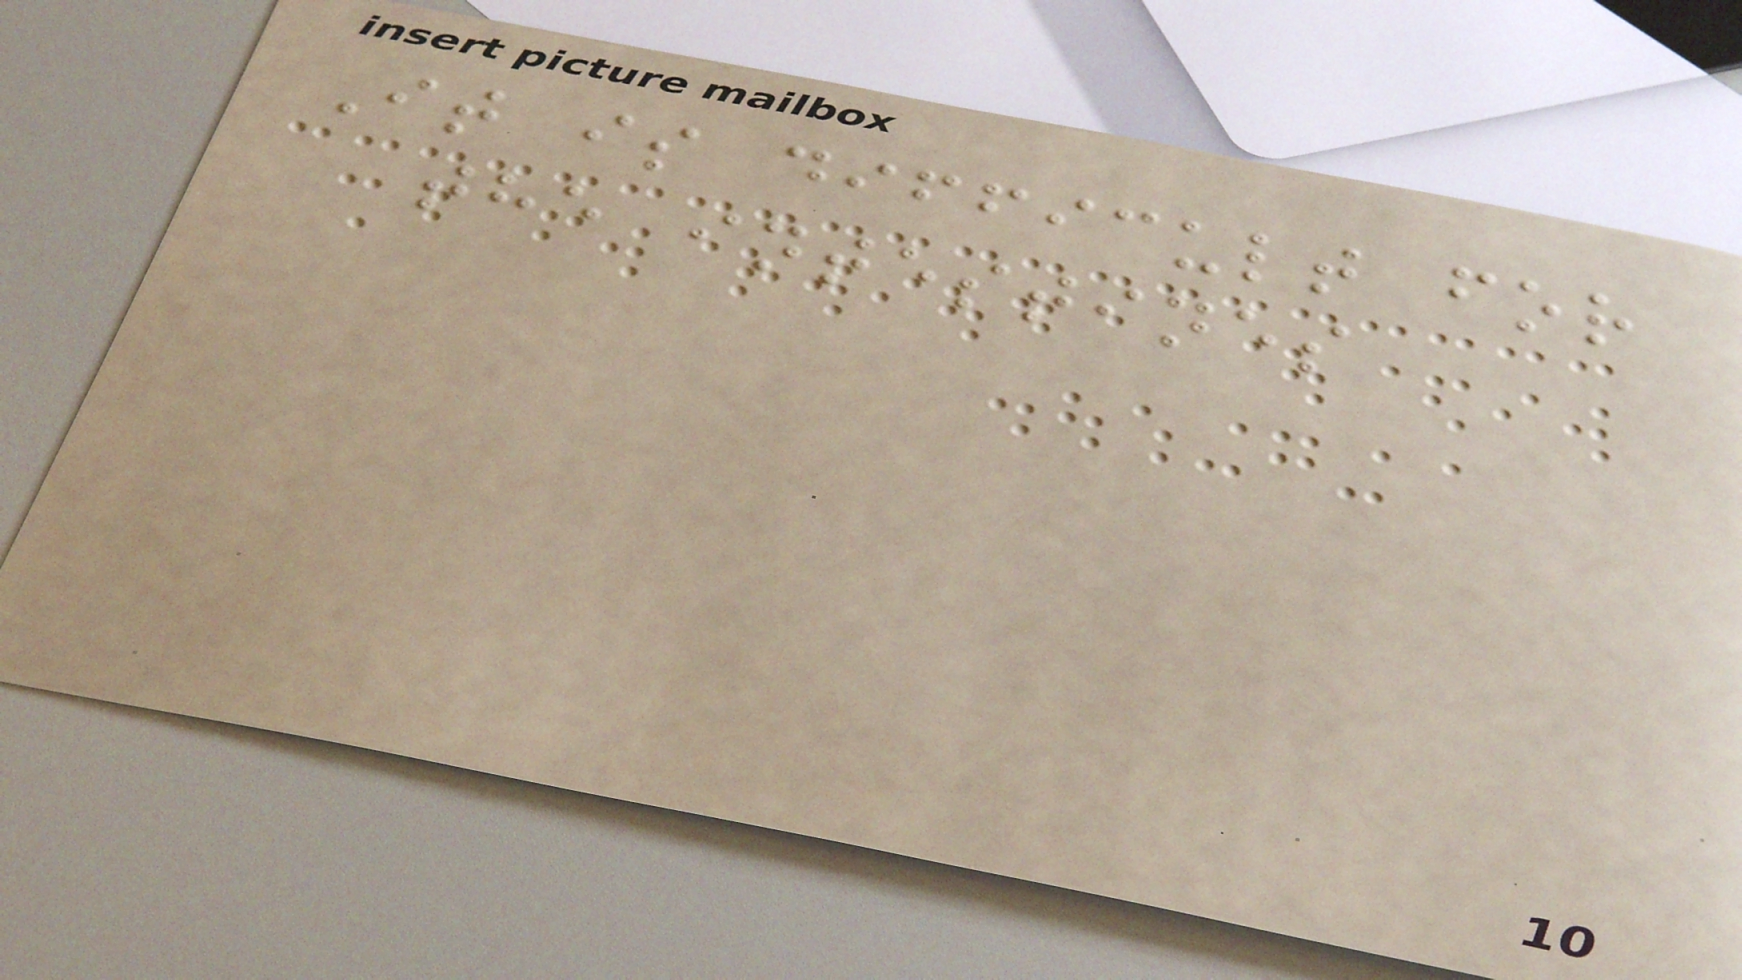It is difficult for
the intestines
